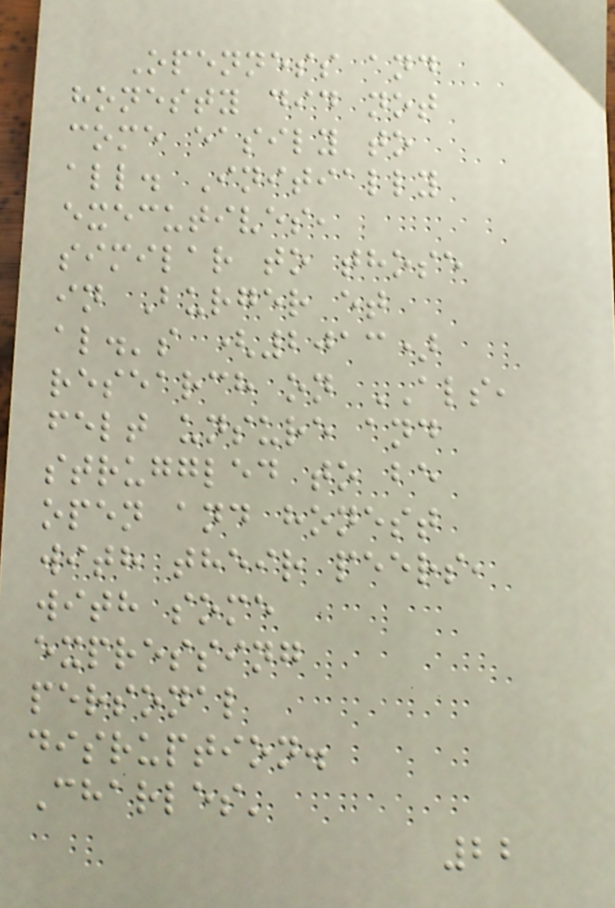Openness and
honesty did not
come easily to
all. Initially
executives,
similar to those
in Burger et
al.'s (2013)
research on ALS,
felt unsure and
struggled to be
open and honest
with their peers,
with some
expressing
personal
disruption.
Charles'
22
